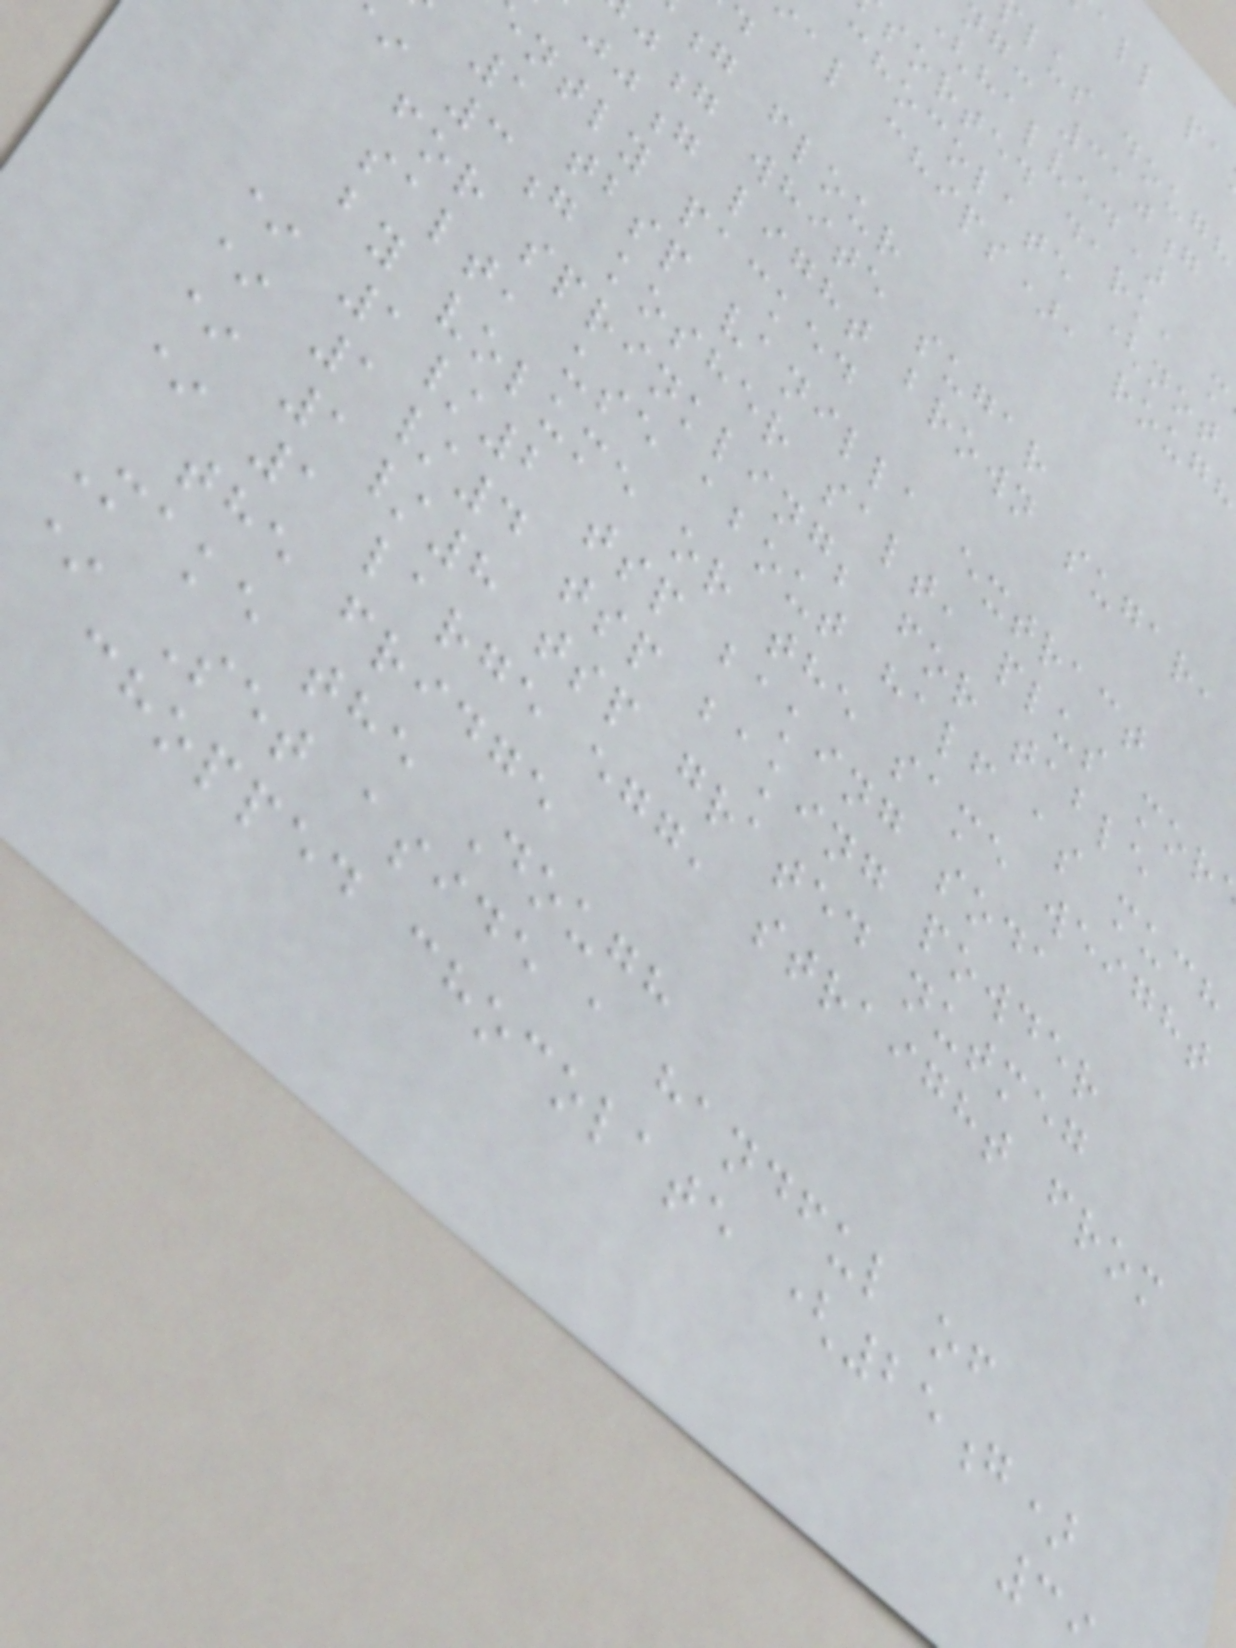lus dough
ng: 310g
(halved)
sorted dark, m
chocolate (not
al chips), rough
g flour
g white sugar
g light brown sugar,
ntly packed
1 tbsp vanilla extract
3g kosher salt, plus mor
for sprinkling; for table
salt, use about half as much
by volume or the same weight
* 1/2 tsp baking soda
* 1/4 tsp baking powder
* 1/8 tsp grated nutmeg
* 1 large egg, straight from
the fridge
Make the Dough
* Set aside a handful of
chopped chocolate (25g)
